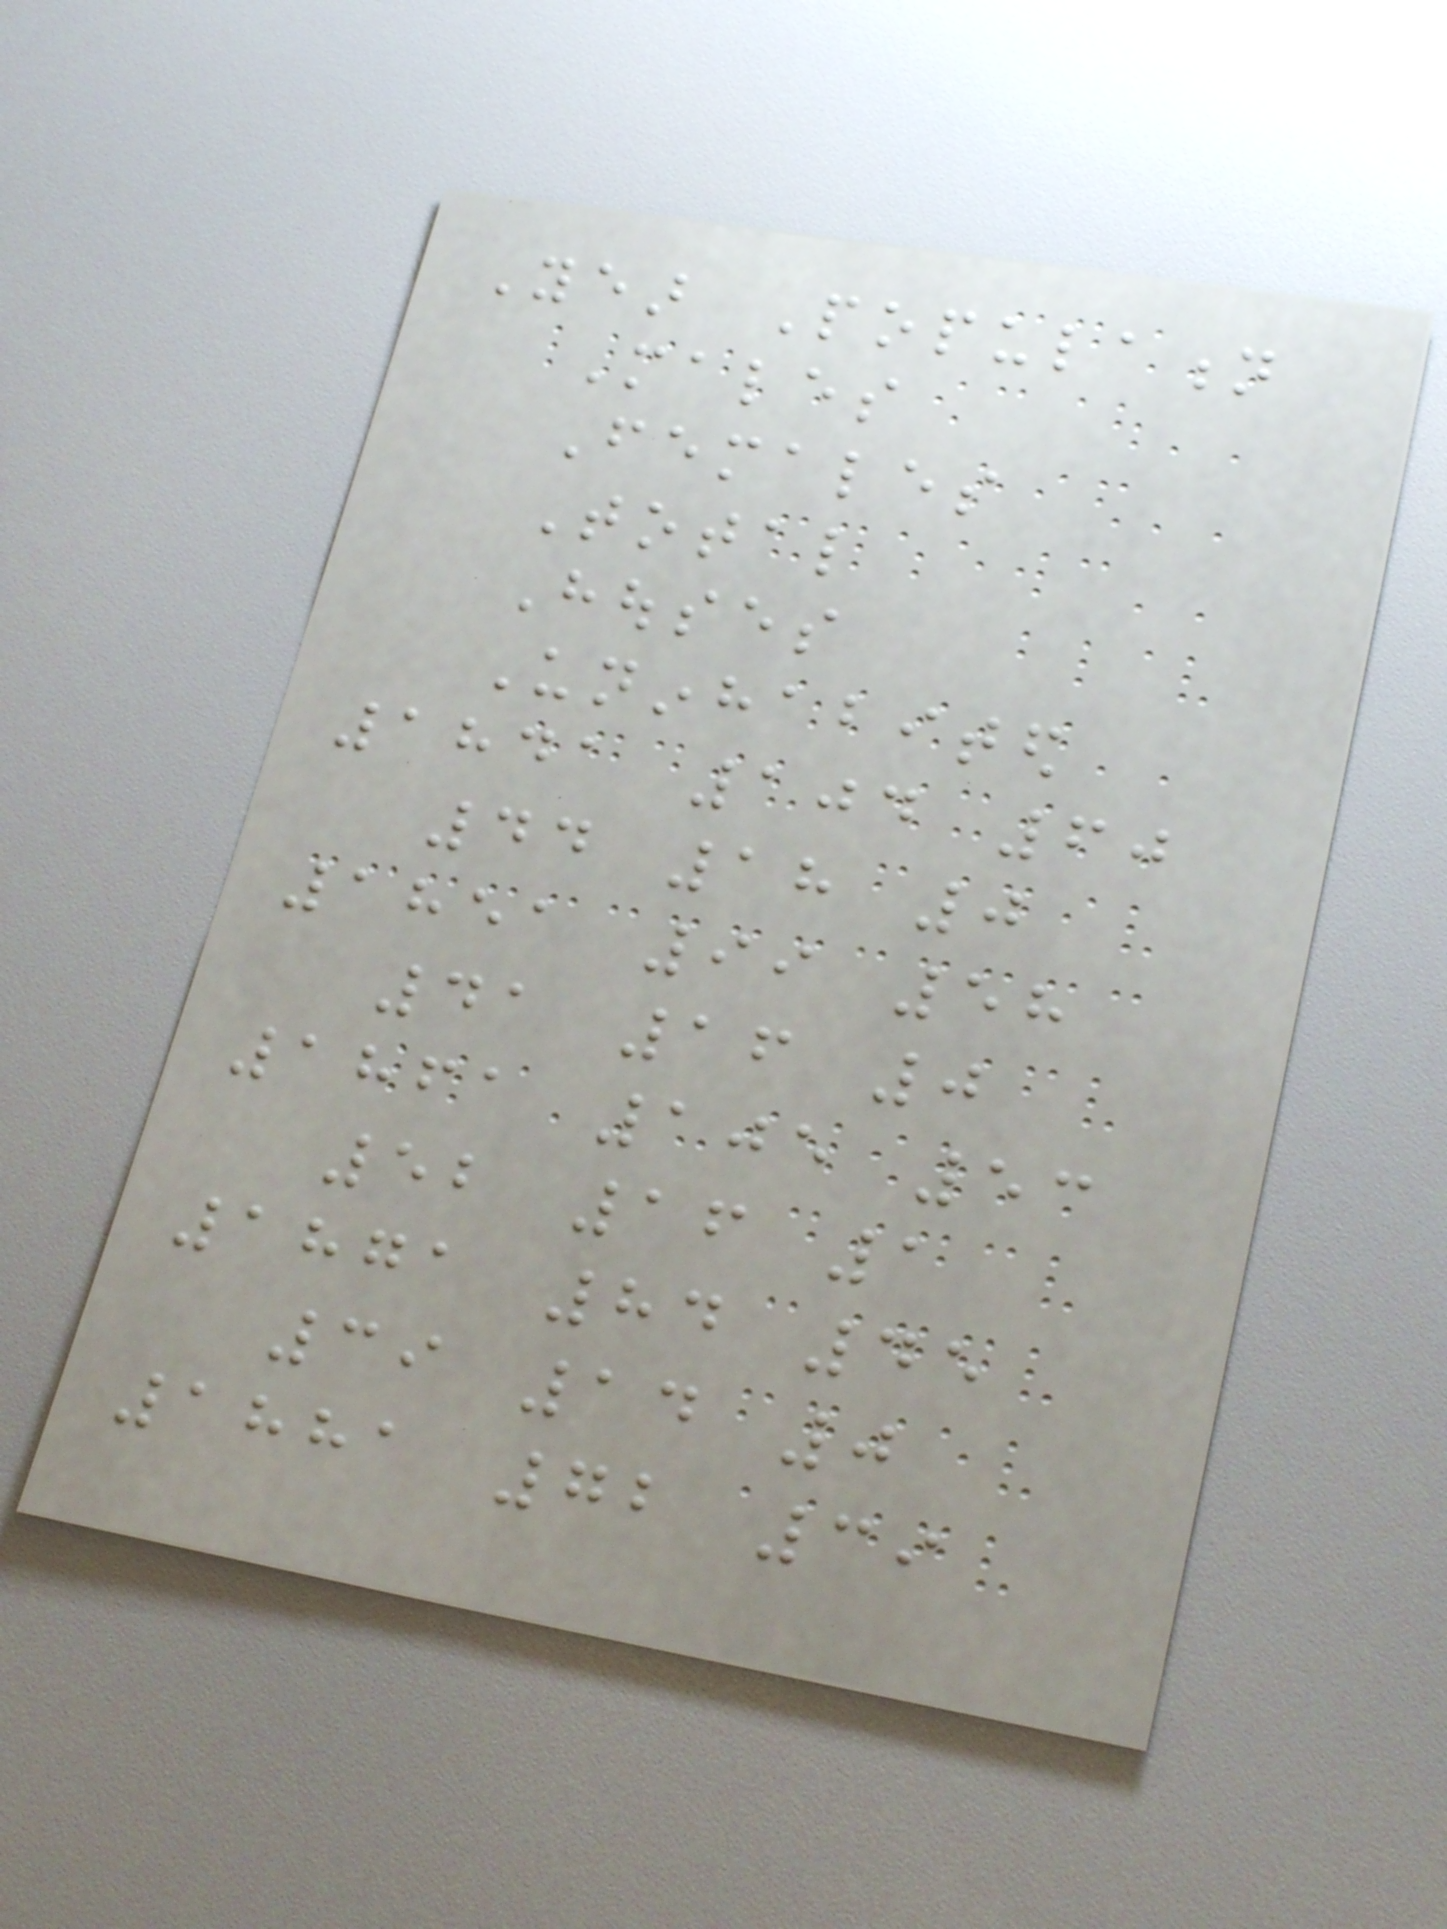Year Population
Males
Females
Total
Houses
Uninhabited
1841 104 60
44 18 0
1851 99 58
41 16 0
1861 105 53
52 16 1
1871 84 45
39 14 0
1881 72 39
